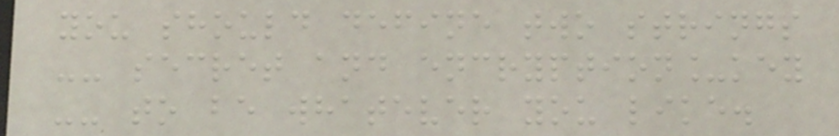you should define two strings
-- secret and encryption_key
-- to be whatever you like.
